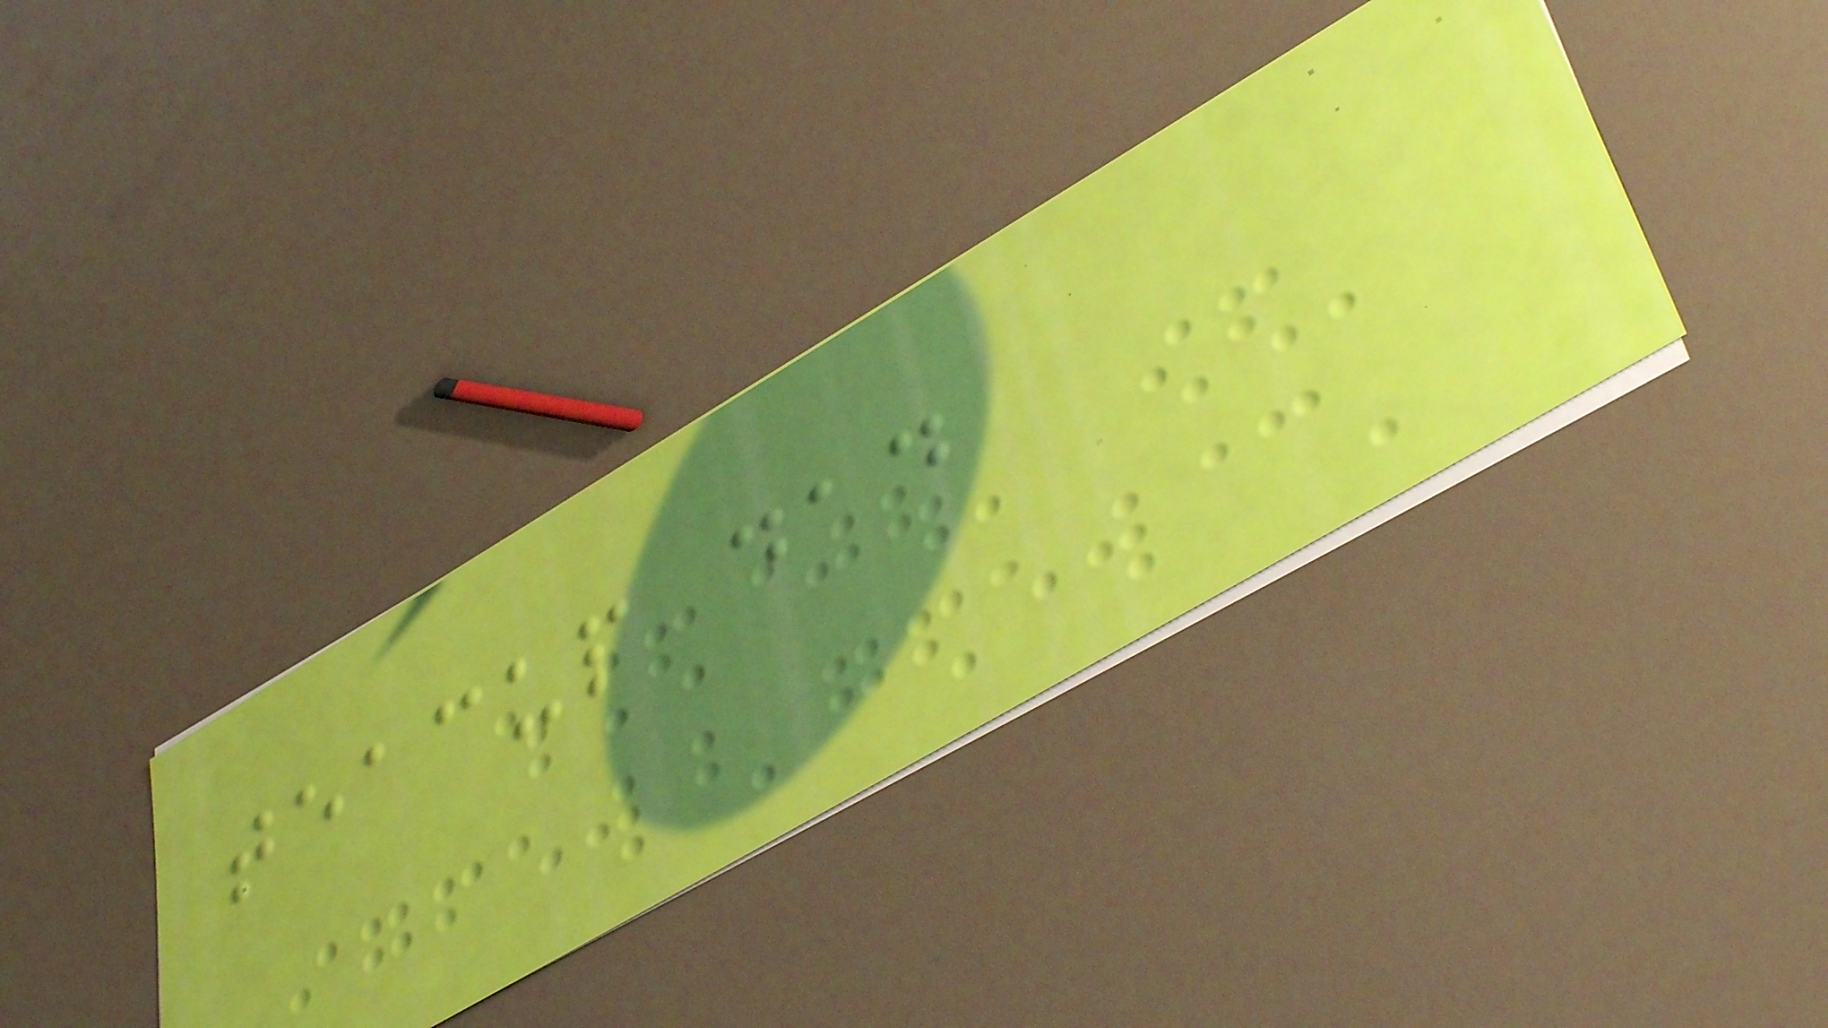teacup dad
